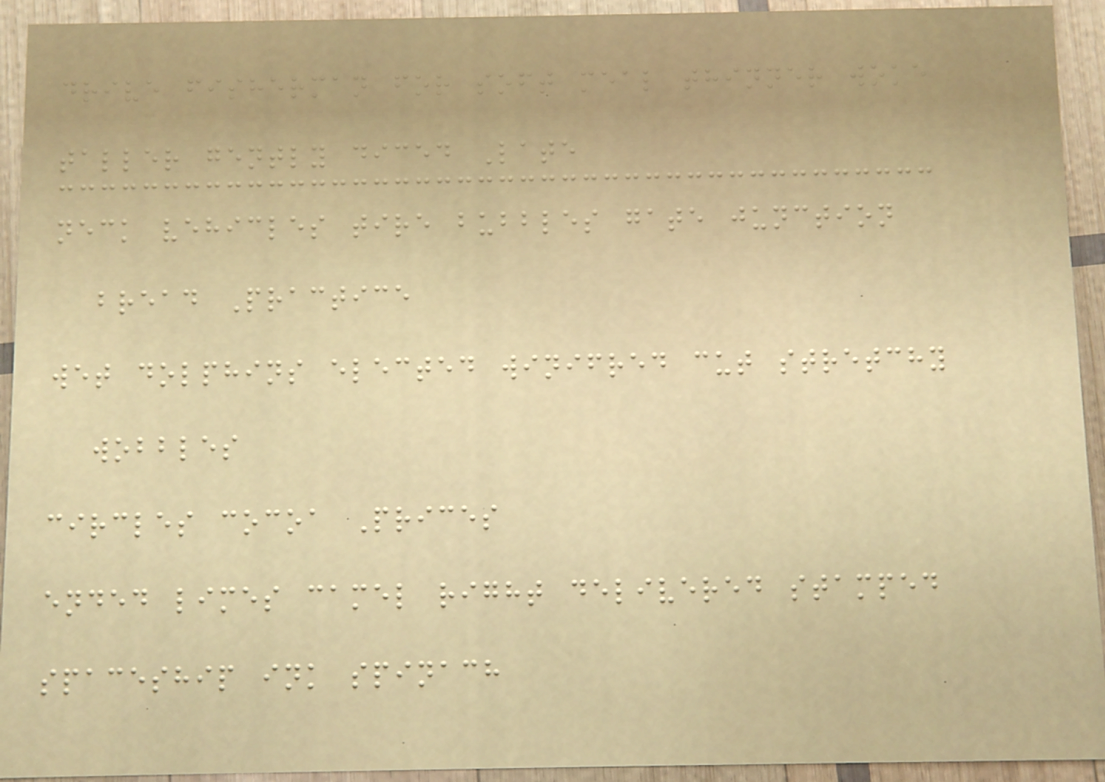drive fisherman for soft meal thinner woke
taller gently diced Late
neck vehicles tire bubbles gate junction
bread Practice
wet dolphins elected winifred cut stretchy
wobbles
circles cocoa Prices
ended limes camel right delivered stamped
spaceship ink spinach
